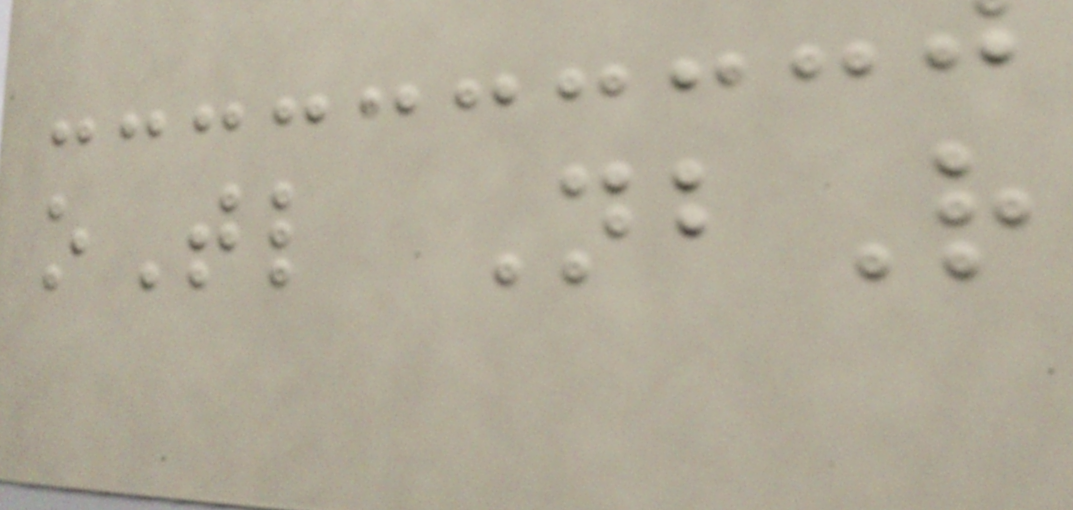oTl NbR
